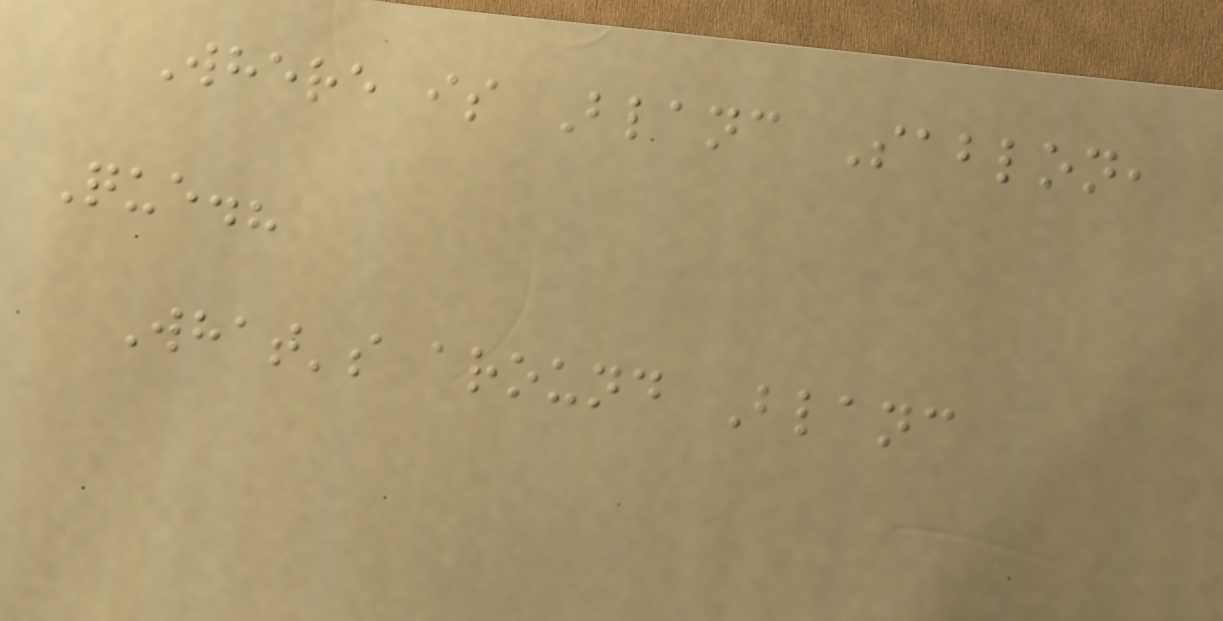Where is Blanc Sablon,
Que.?
What's around Blanc
